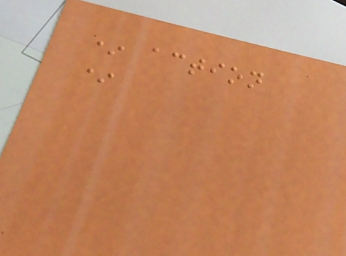* action
*
